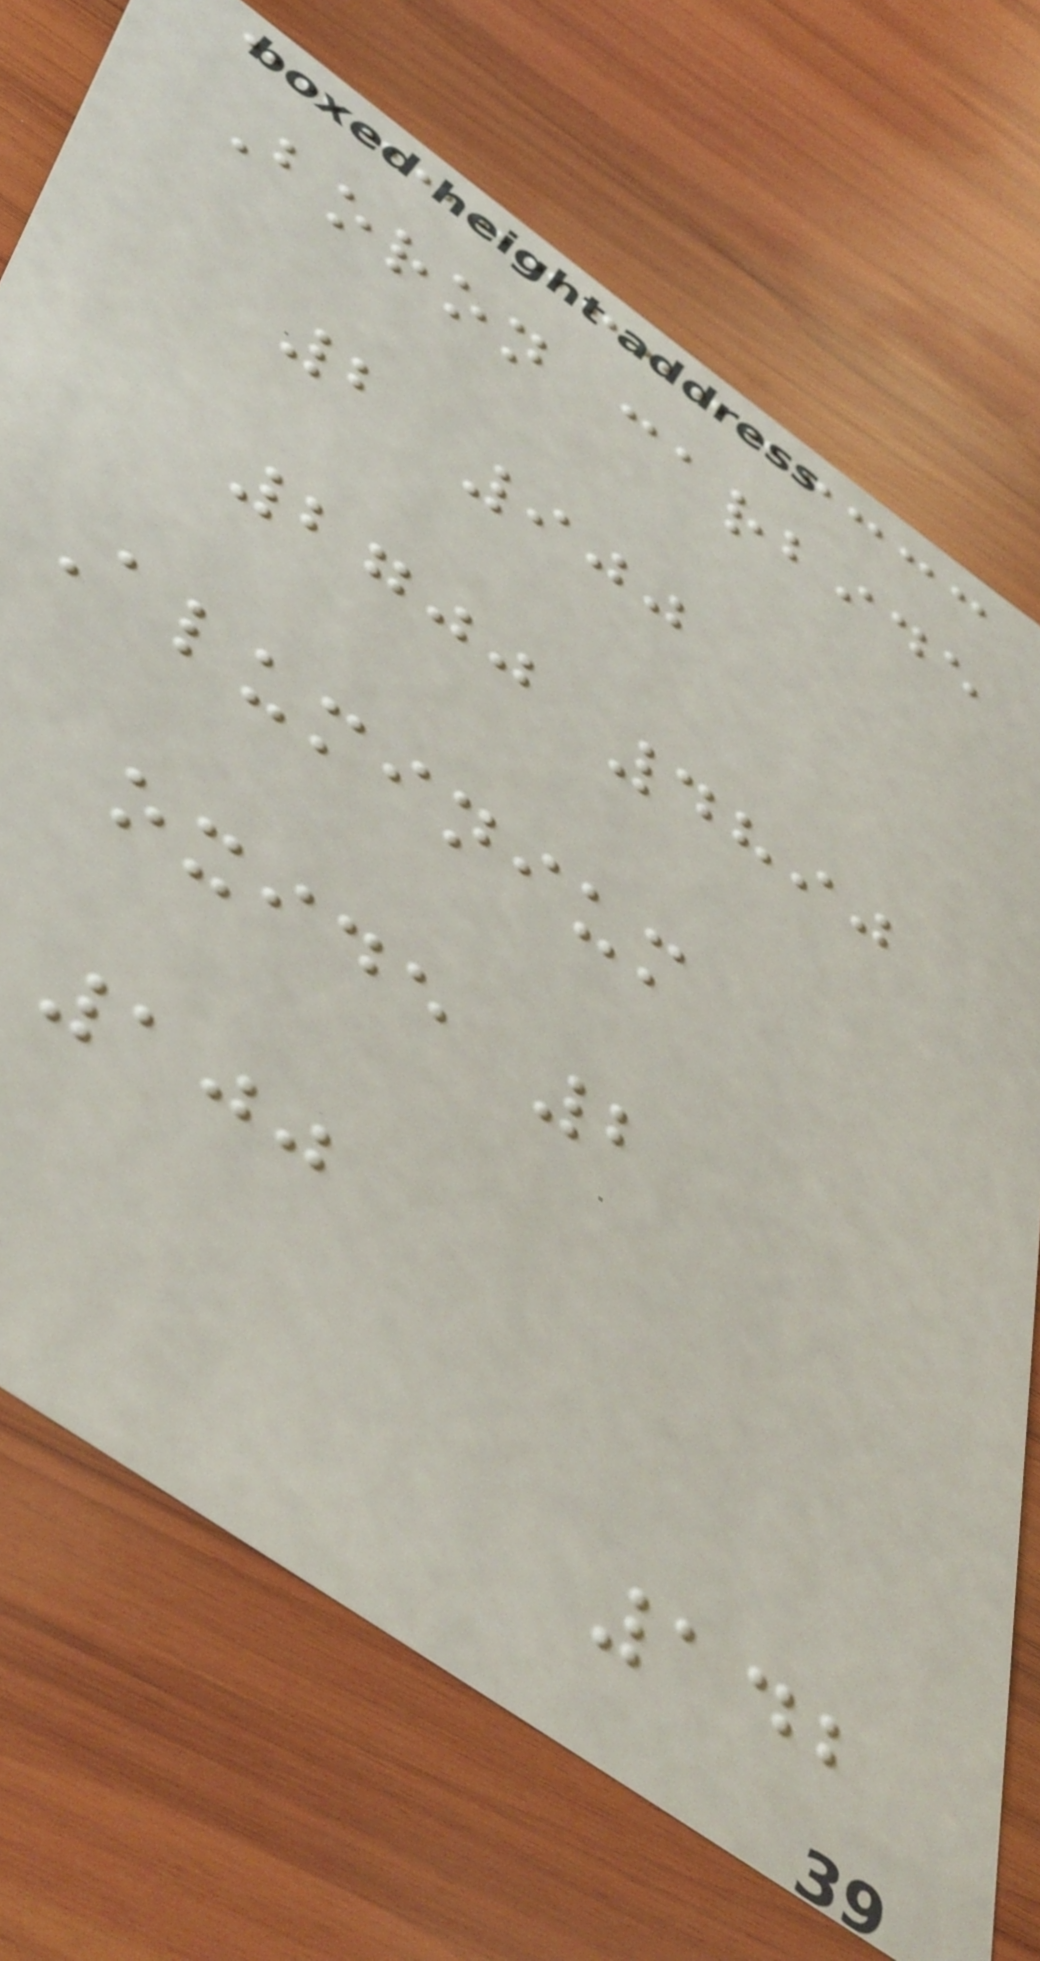Boron carbide
2 900
2700 4890
Aluminium
oxide 2
100
142
